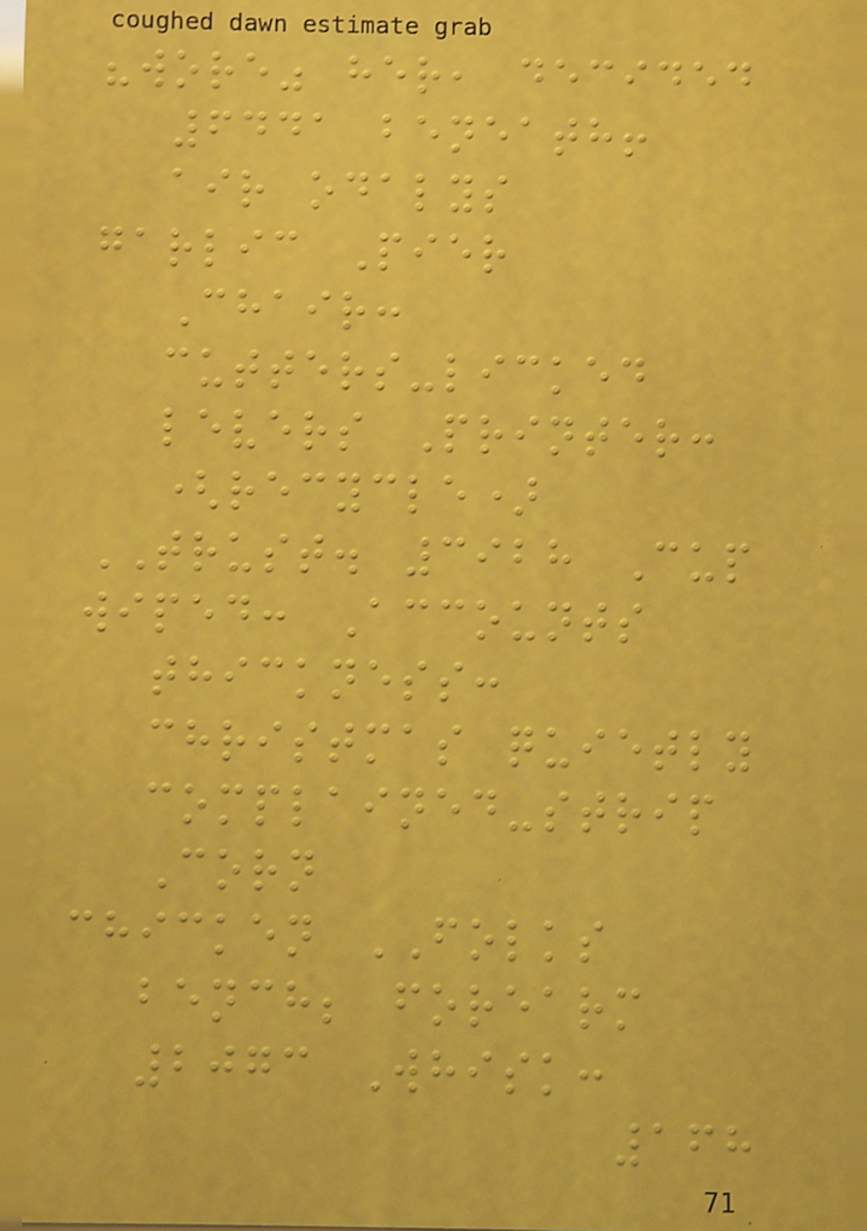"wore" her, decided
6441 beneath!
air odalys
garlic Pier
Chair:
cutters-licked
levers Printer:
(recycle)
TRUST. 3928 Cup
wiped: Accounts
thickness:
christmas quietly
complained-strip
Corn
chicken FOLKS
bench; forearm
2073 Whisk:
168
